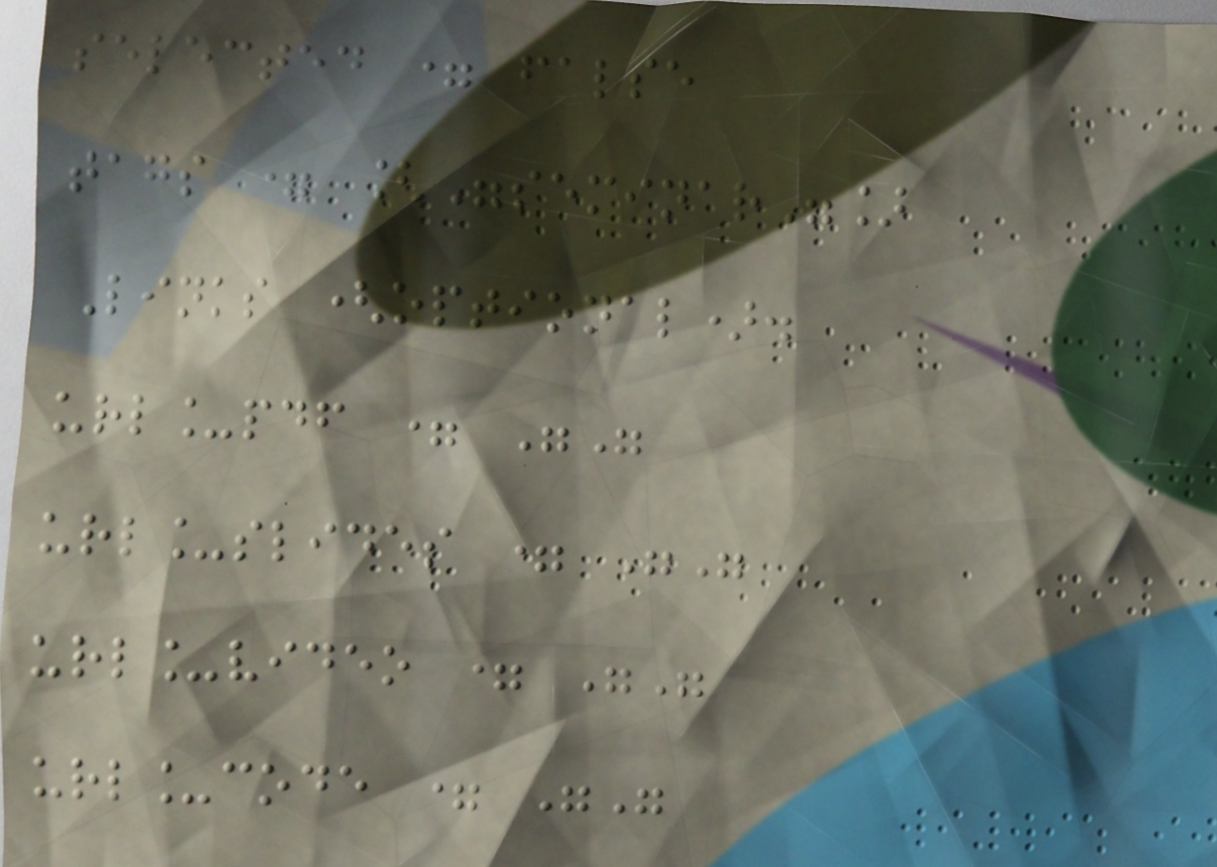selected = false
tags = ["seminar"]
Links (optional).
url_pdf = ""
url_slides = ""
url_video = ""
url_code = ""
